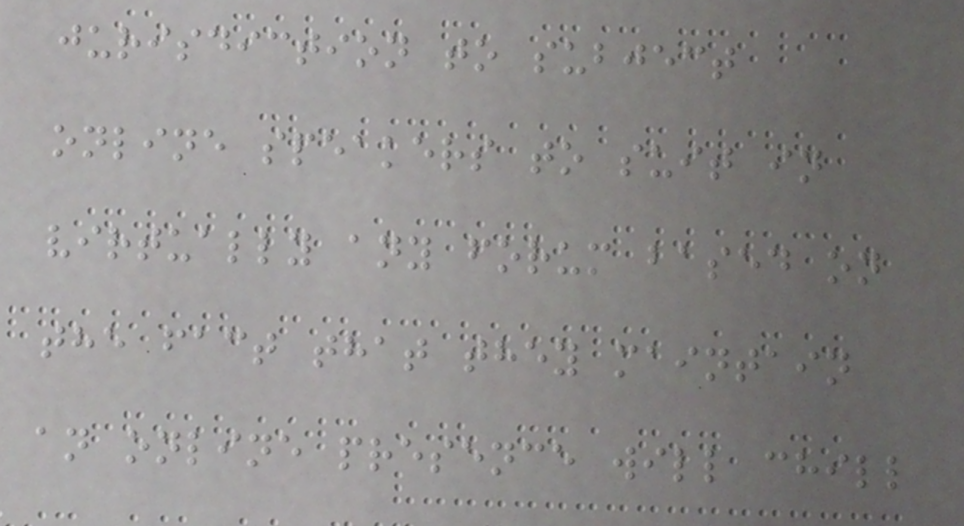jurisdiction to subject
online speakers to suit in
virtually any forum based on
the fact that they maintain
an online presence will chill
